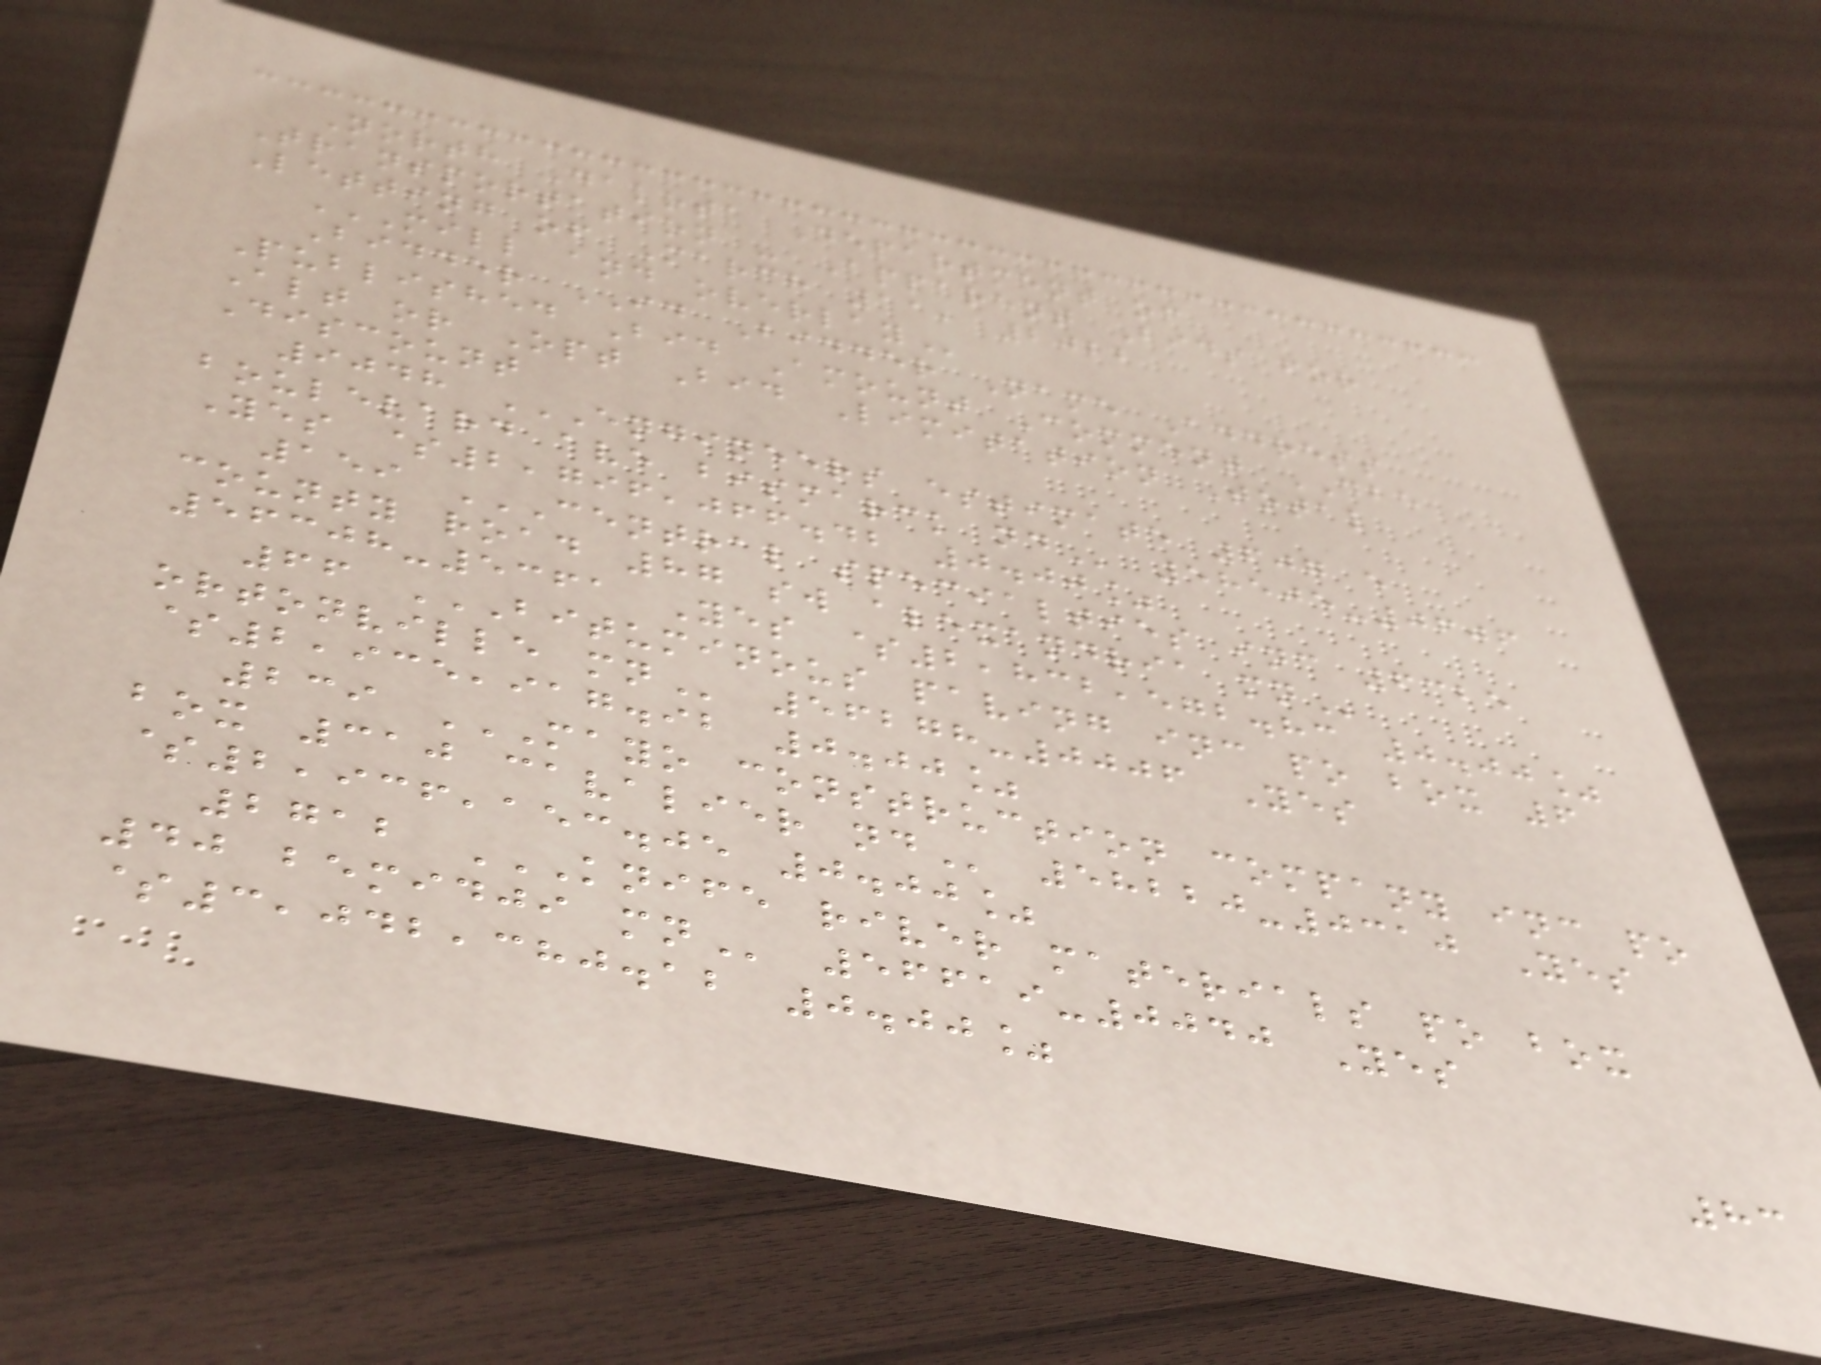North Dakota Department of
Transportation - Apparent Bids for
Letting of March 11, 2022
MILL AND OVERLAY
Bidder ID Bidder Name Address
Published Bid Amount Comment DBE
Alt or Opt Bid Limitation Total
Discount
9048 ENGINEERS ESTIMATE 607 E
BOULEVARD AVE BISMARCK ND 58505-0606
Yes $2,796,066.42 0.00%
159 CENTRAL SPECIALTIES INC 6325
COUNTY ROAD 87 SW ALEXANDRIA MN
56308-5361 Yes $2,832,572.83 0.00%
66 BITUMINOUS PAVING INC PO BOX 6
ORTONVILLE MN 56278-0006 Yes
$2,935,917.92 0.00%
239 MAYO CONSTRUCTION COMPANY INC PO
BOX 310 CAVALIER ND 58220-0310 Yes
$2,936,153.05 0.00%
2712 KNIFE RIVER MATERIALS PO BOX
40 BEMIDJI MN 56619-0040 Yes
$3,042,380.12 0.00%
83
